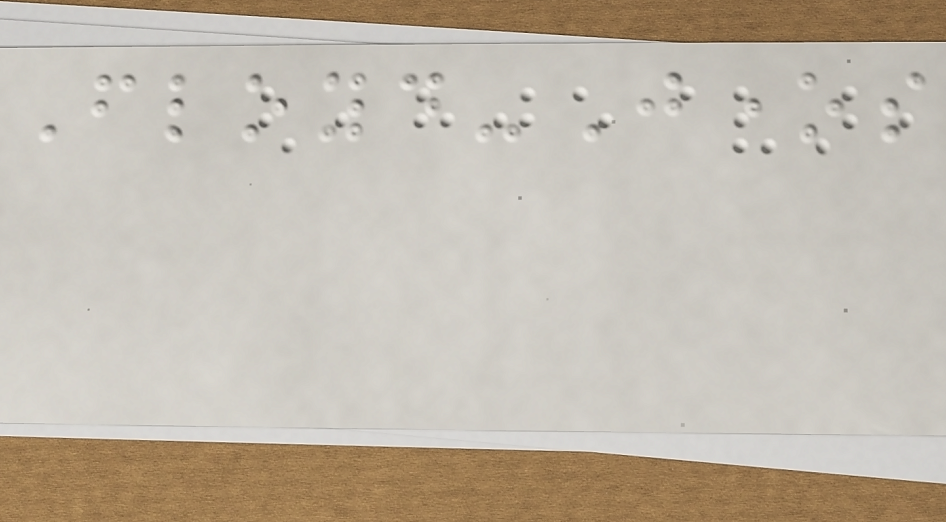Floyd-Jones
